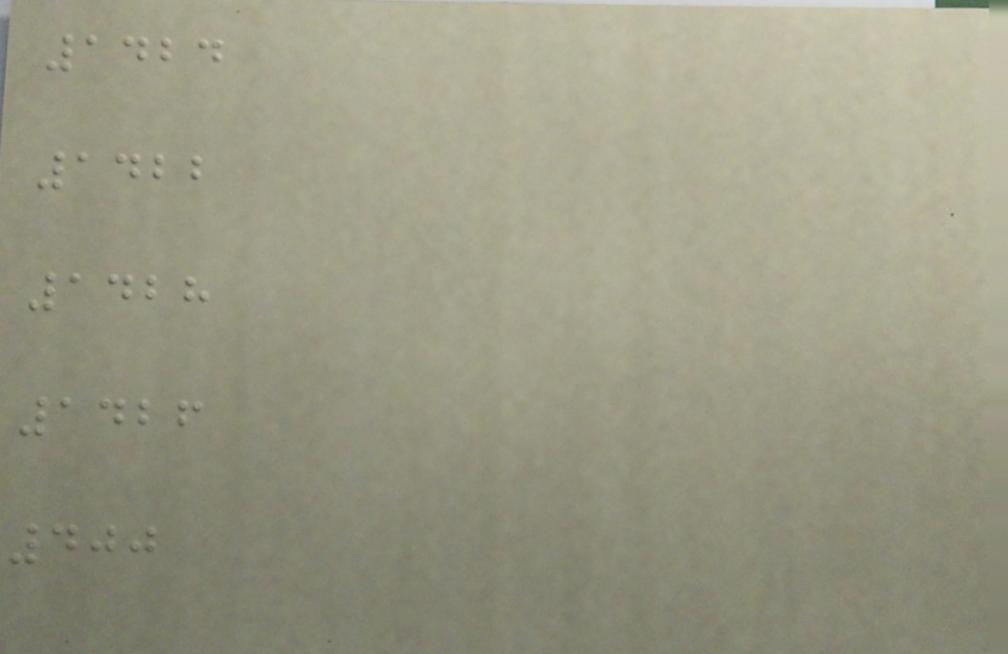1424
1422
1428
1426
400
